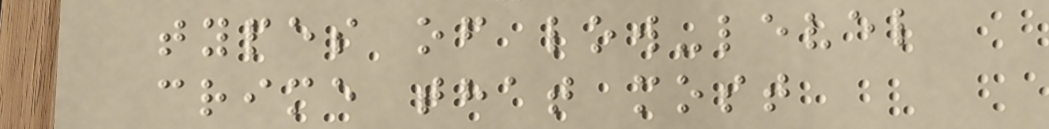types of low-level
crime that most
